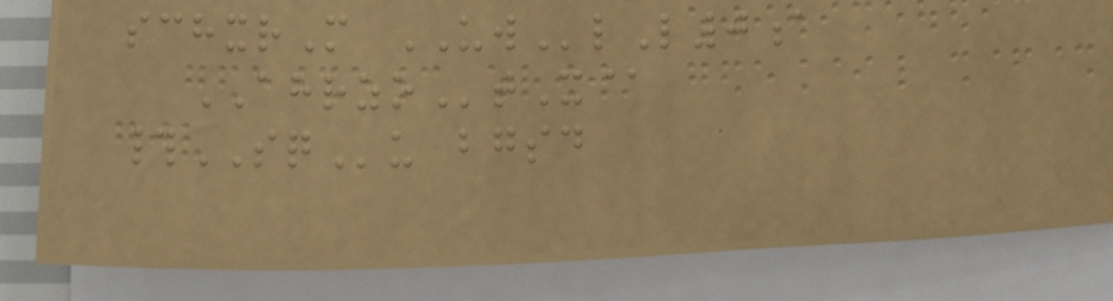schxrM UWlL0a
AHRZOtX@
#SQu bgsd
